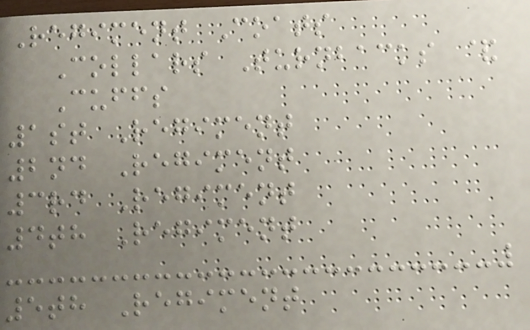Regiment Coats
Collars Turnbacks &
Cuffs
1st Regiment
2nd Regiment
3rd Regiment
4th Regiment
5th Regiment
